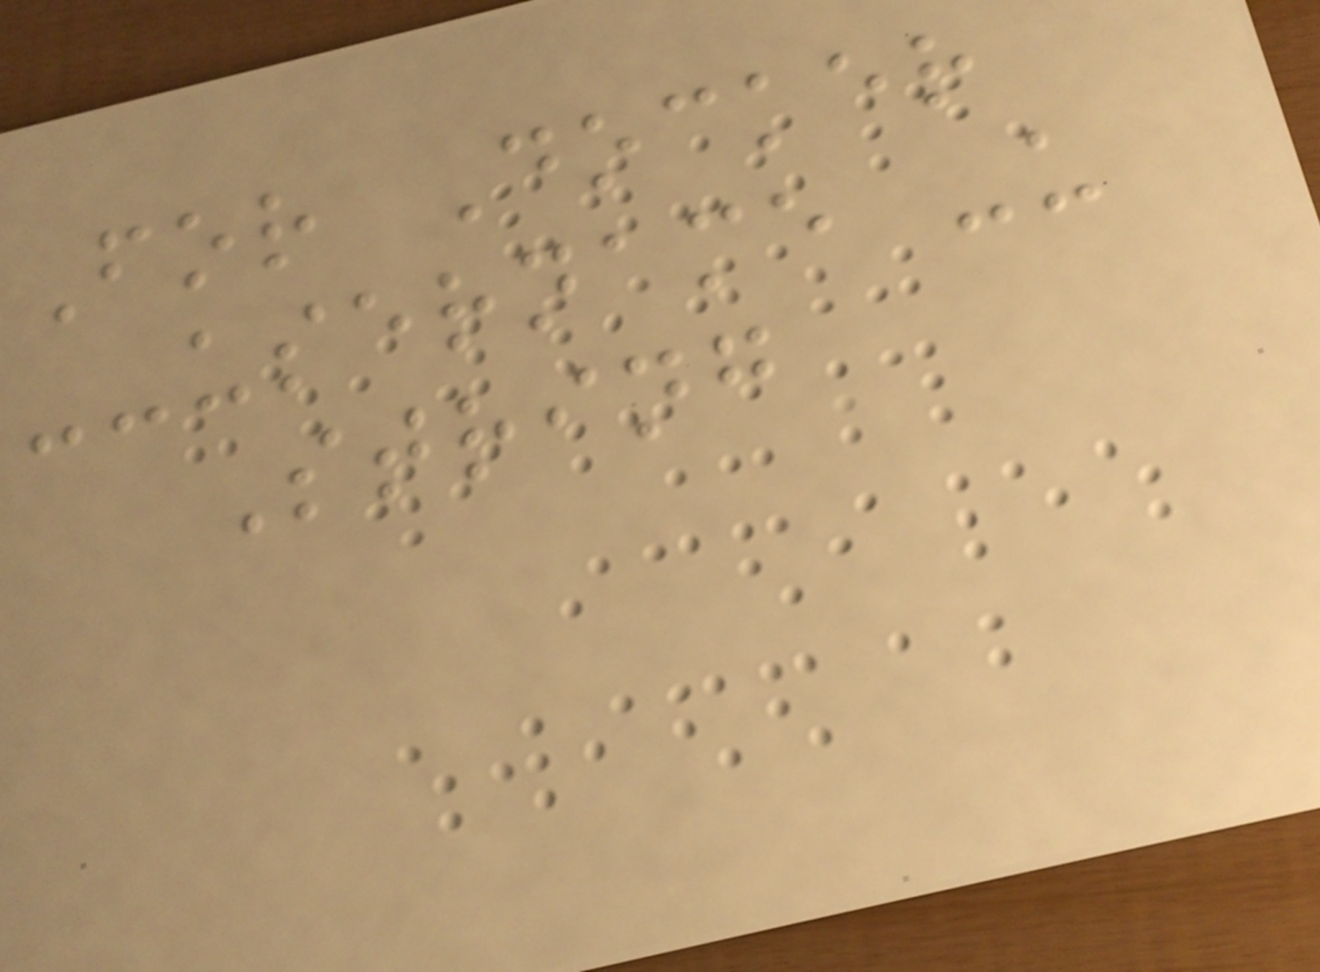For Docker
--username -u
String
